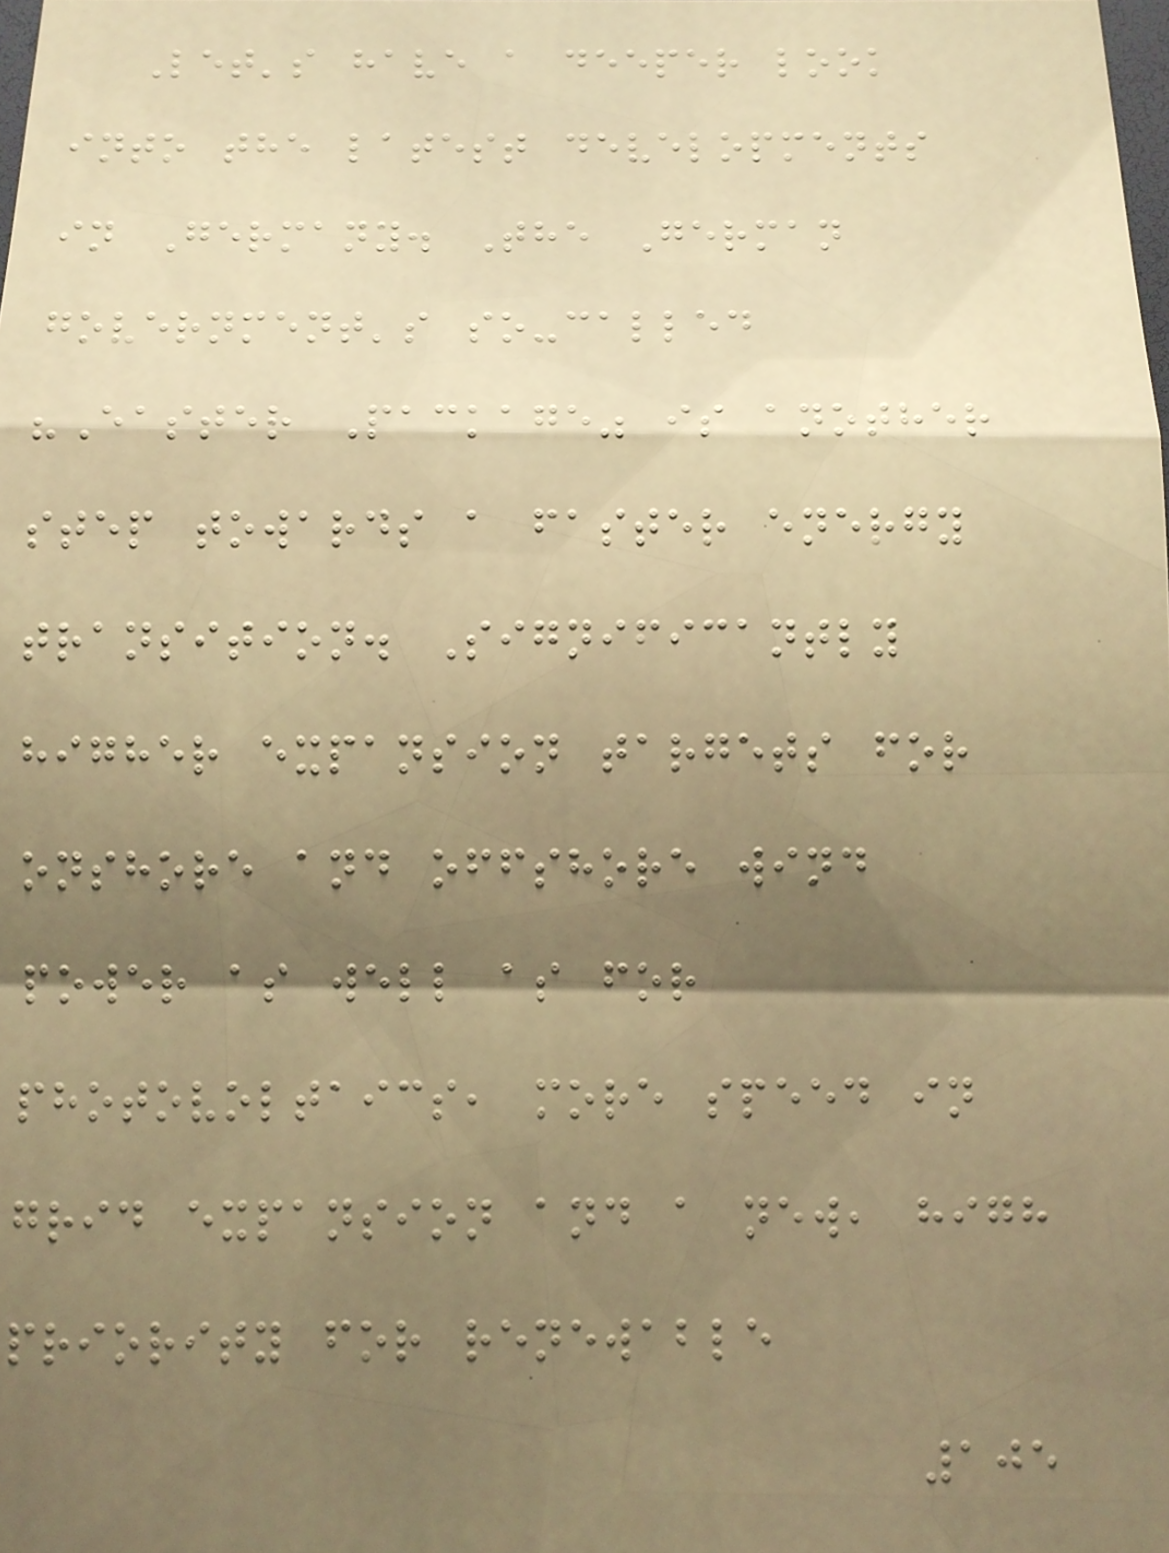Let's have a deeper look
into the latest developments
in Germany. The German
government's so-called
"Easter Package" is another
step towards a faster energy
transition. Significantly
higher expansion targets for
onshore and offshore wind
power as well as for
photovoltaics, more speed in
grid expansion and a new, high
priority for renewable
105
